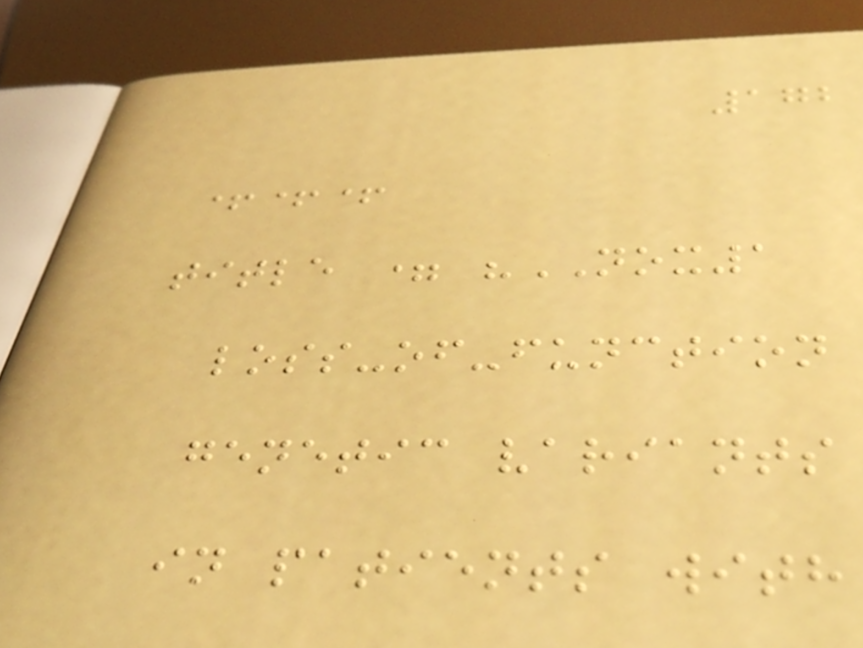172
+++
title = "NOX1
loss-of-function
genetic variants
in patients with
